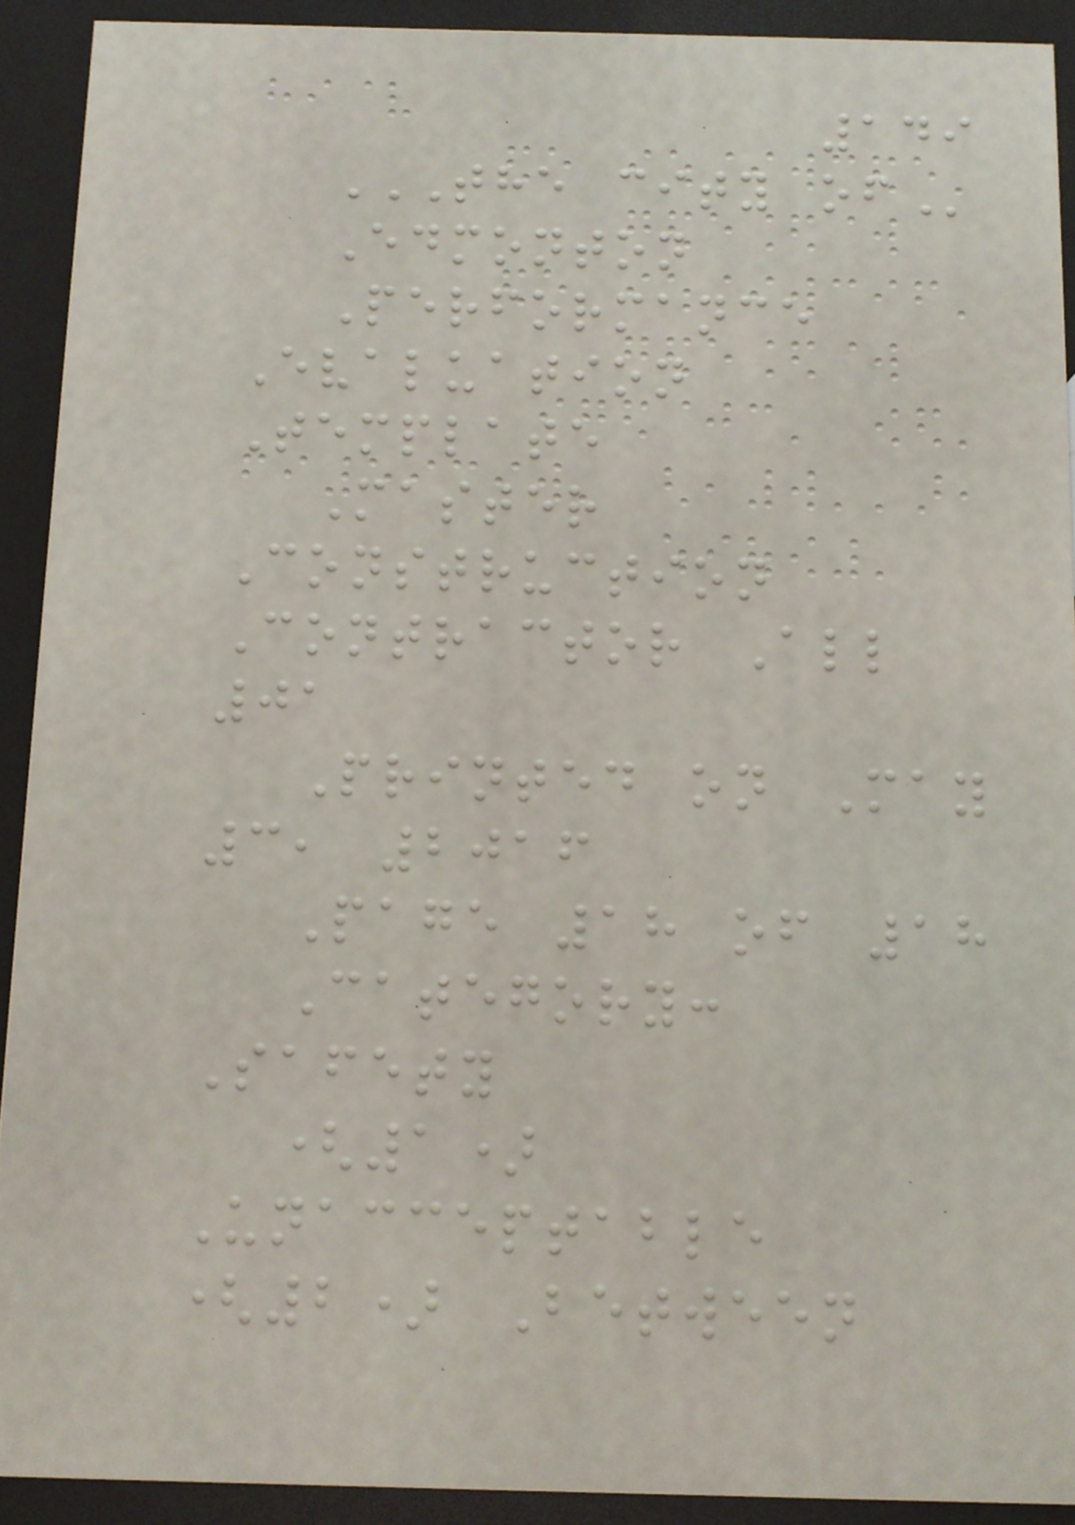149
THE CITY OF
Edmonton
Performance
Evaluation
Template
Master
Construction
Contractor All
01
Printed on May
3, 2016
Page 18 of 18
Category:
Safety
(1)
Unacceptable
(2) Between
